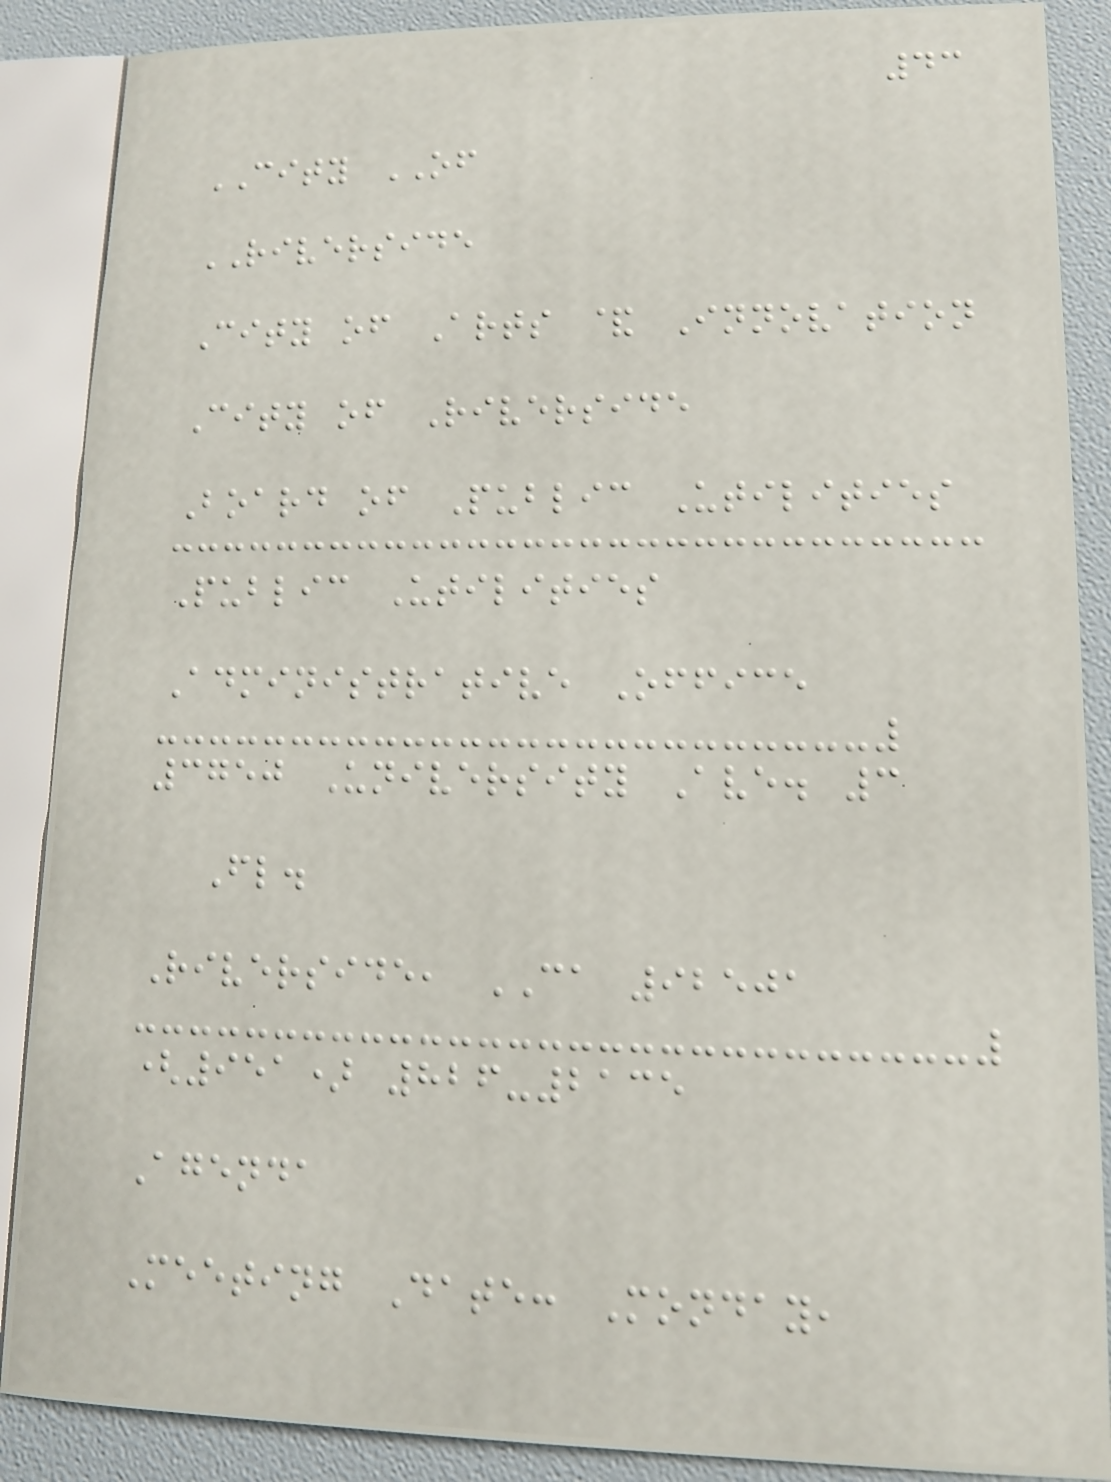43
CITY OF
RIVERSIDE
City of Arts & Innovation
City of Riverside
Board of Public Utilities
Public Utilities
Administrative Office
3750 University Ave. 3
Fl.
Riverside, CA 92501
(951) 826-2135
Agenda
Meeting Date: Monday,
